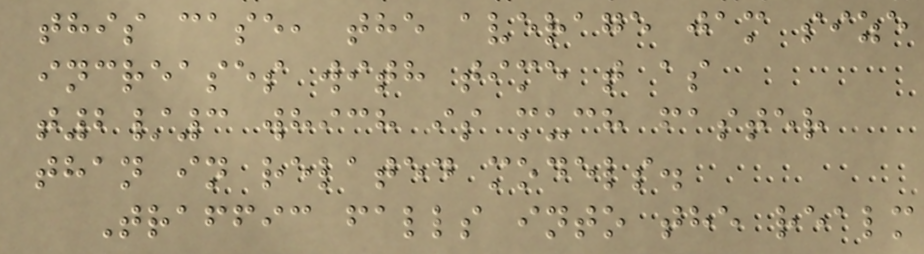this case, the average jam size
increases with time t as
t2/3 which is much faster
than in related models.
Traffic falls into the realm
